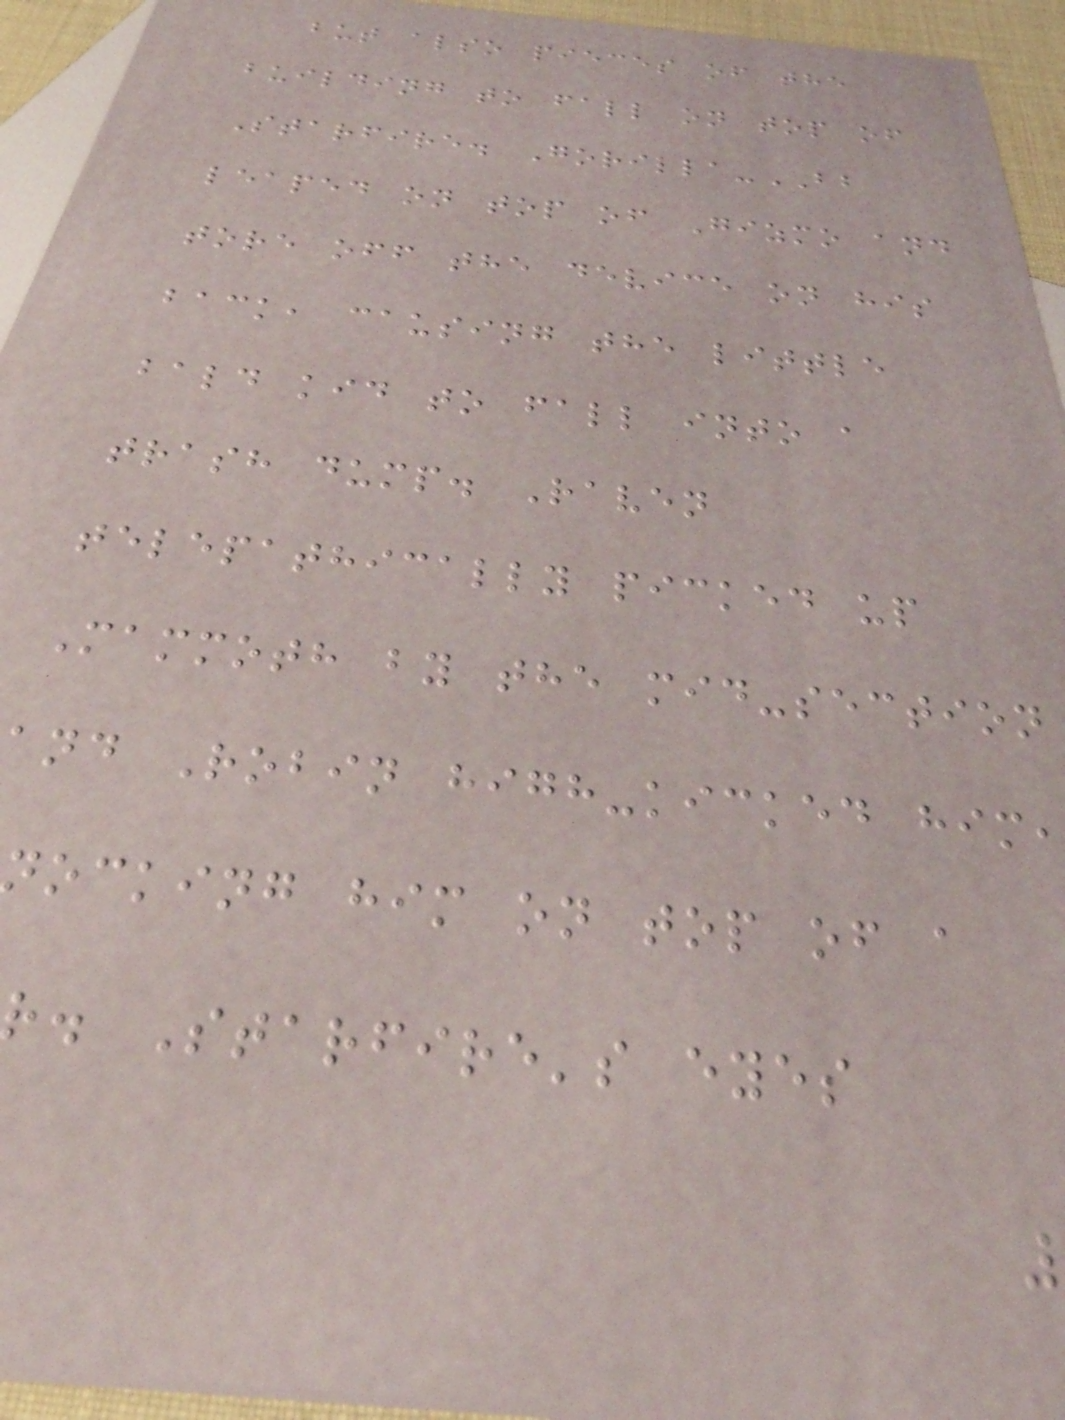but also pieces of the
building to fall on top of
Starfire. Gorilla-BB
leaped on top of Gizmo and
tore off the device on his
back, causing the little
bald kid to fall into a
trash dump. Raven
telepathically picked up
Mammoth by the mid-section
and Robin high-kicked him
nocking him on top of a
. Starfire's eyes
